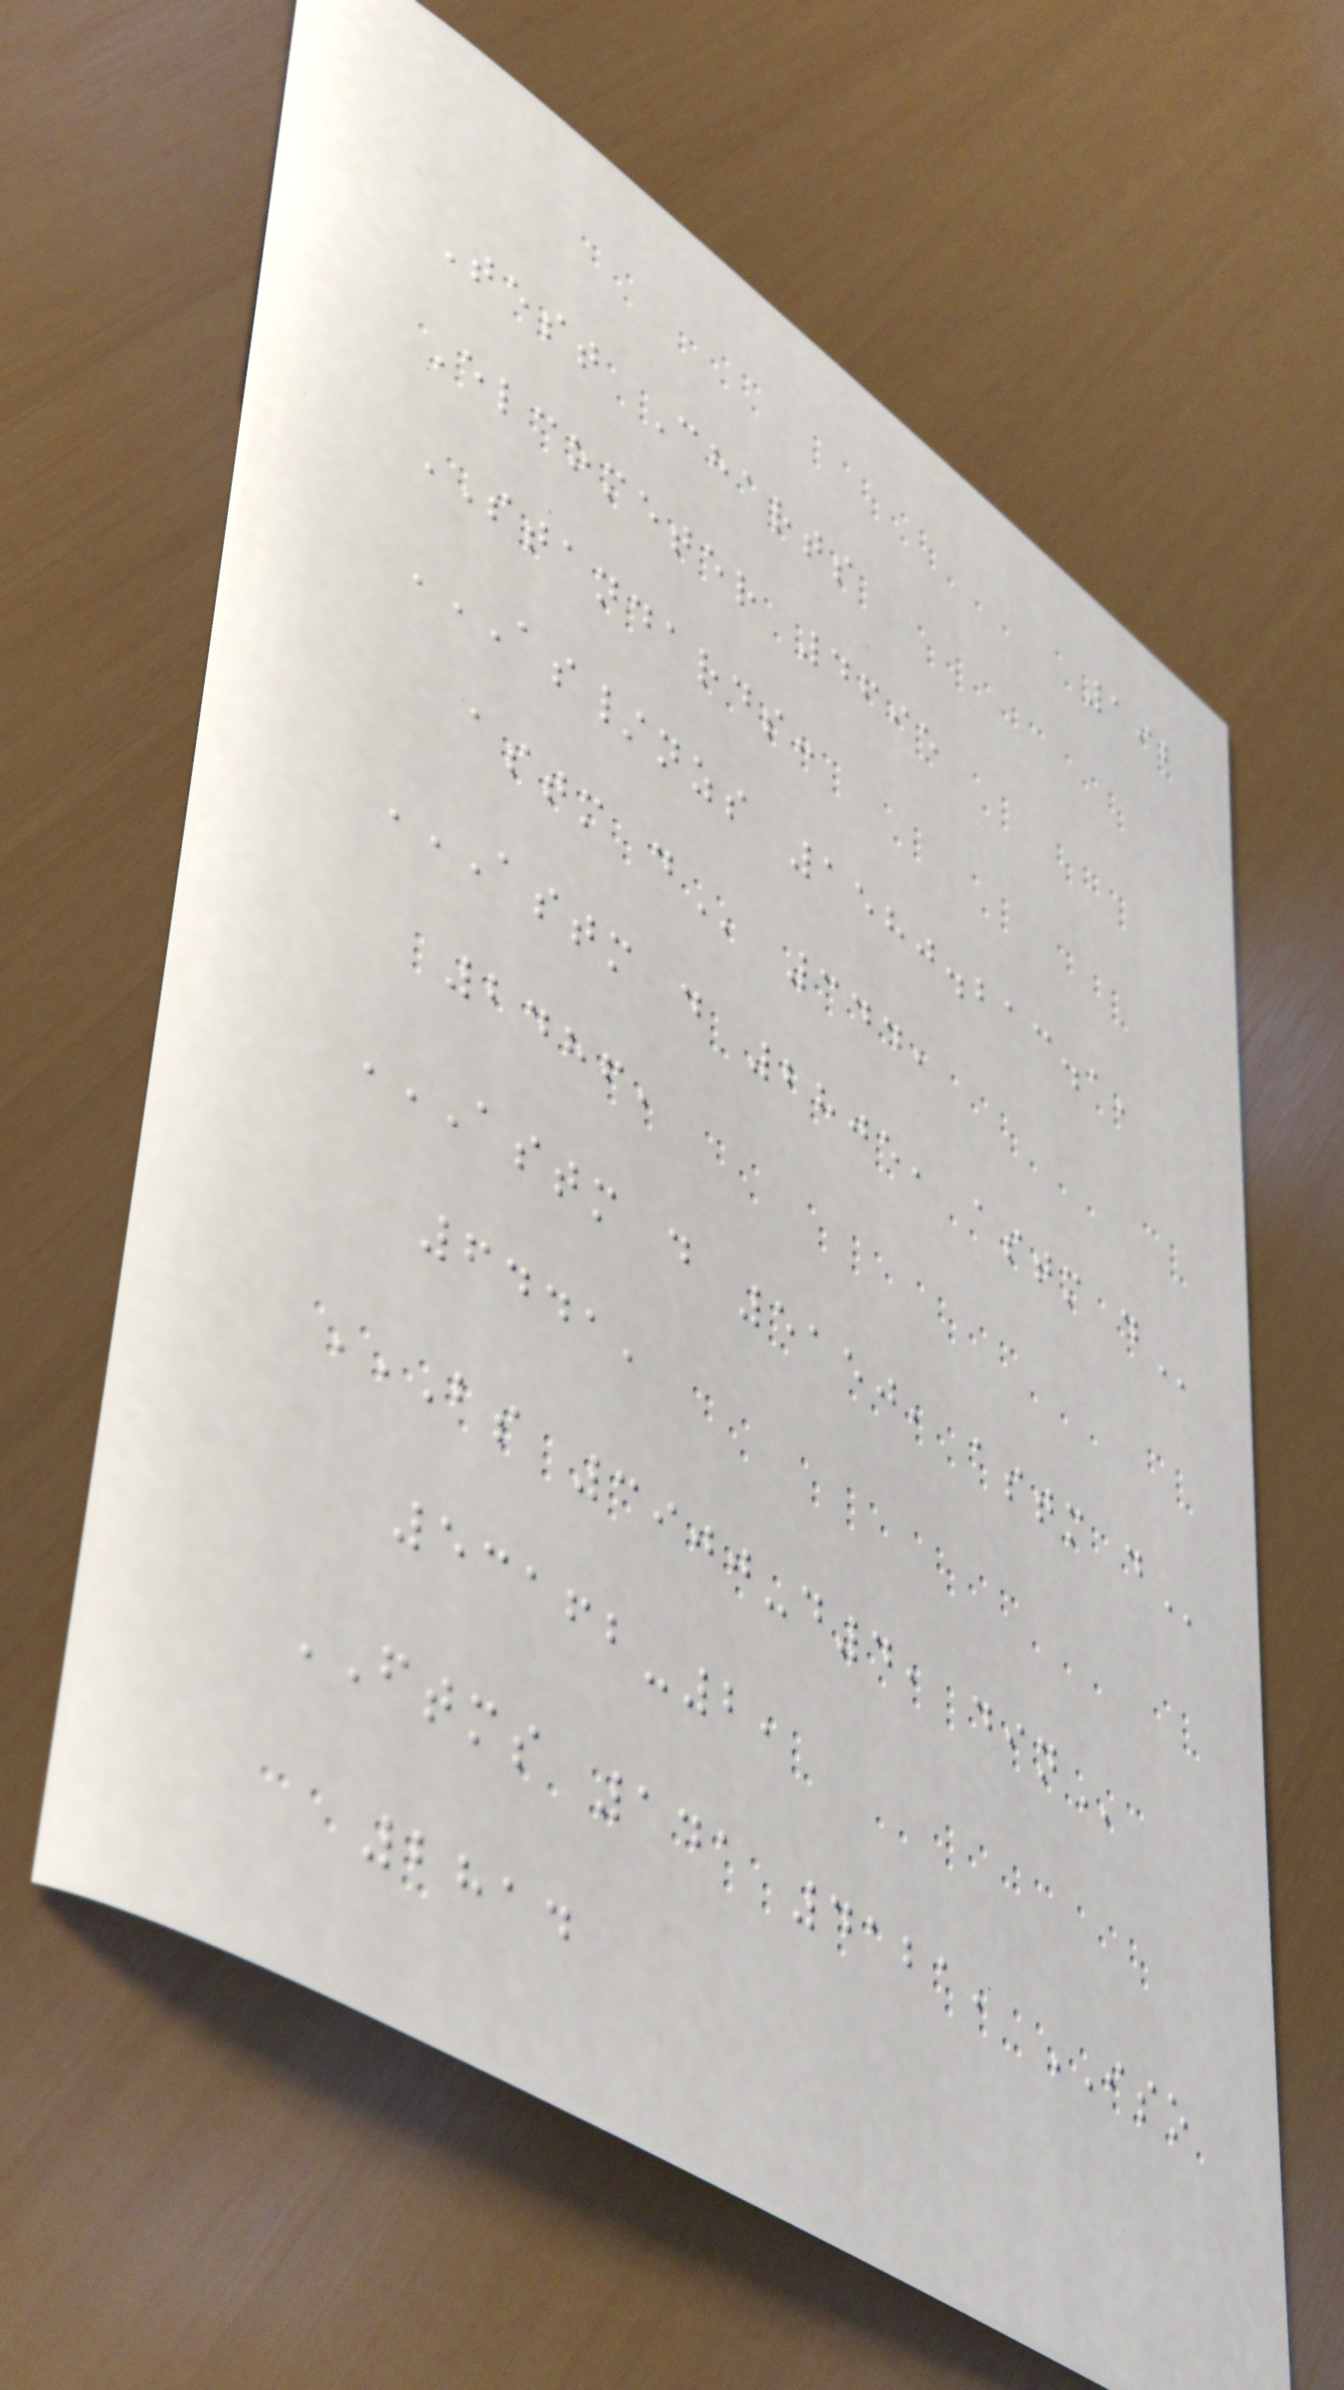192
Test Charts
Elcometer 4695
STANDARDS:
AS/NZS 1580.213.1,
ASTM D 344,
ASTM D 2805, ASTM D
2486,
ASTM D 5150, ASTM D
6441,
BS 3900-D4, DIN
53162-2,
FTMS 141 4121, ISO
2814
